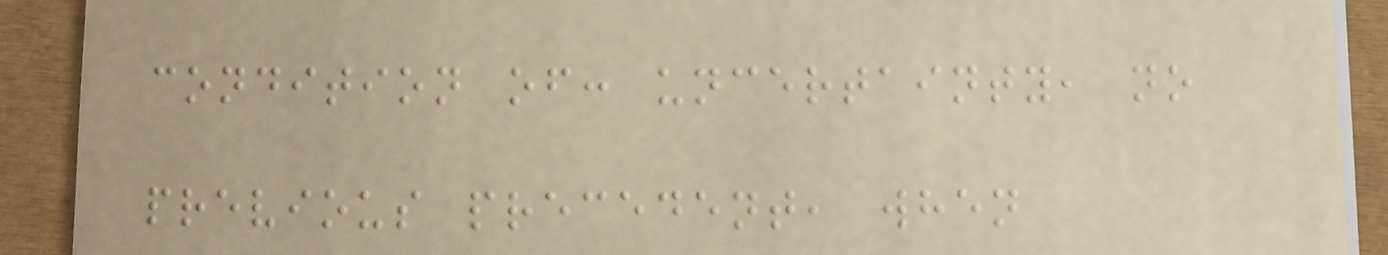condition of: uncertainty, no
previous precedent, when
